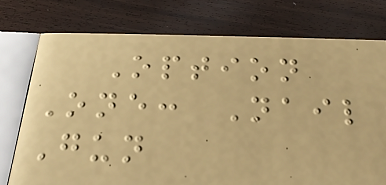Option
One: Nail
Gun
